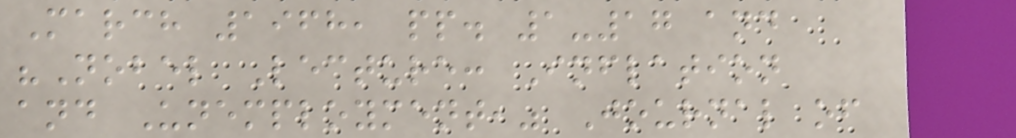March 1968, pp. 1-17 and
"Nobel Lecture: Inflation
and Unemployment," Journal of
